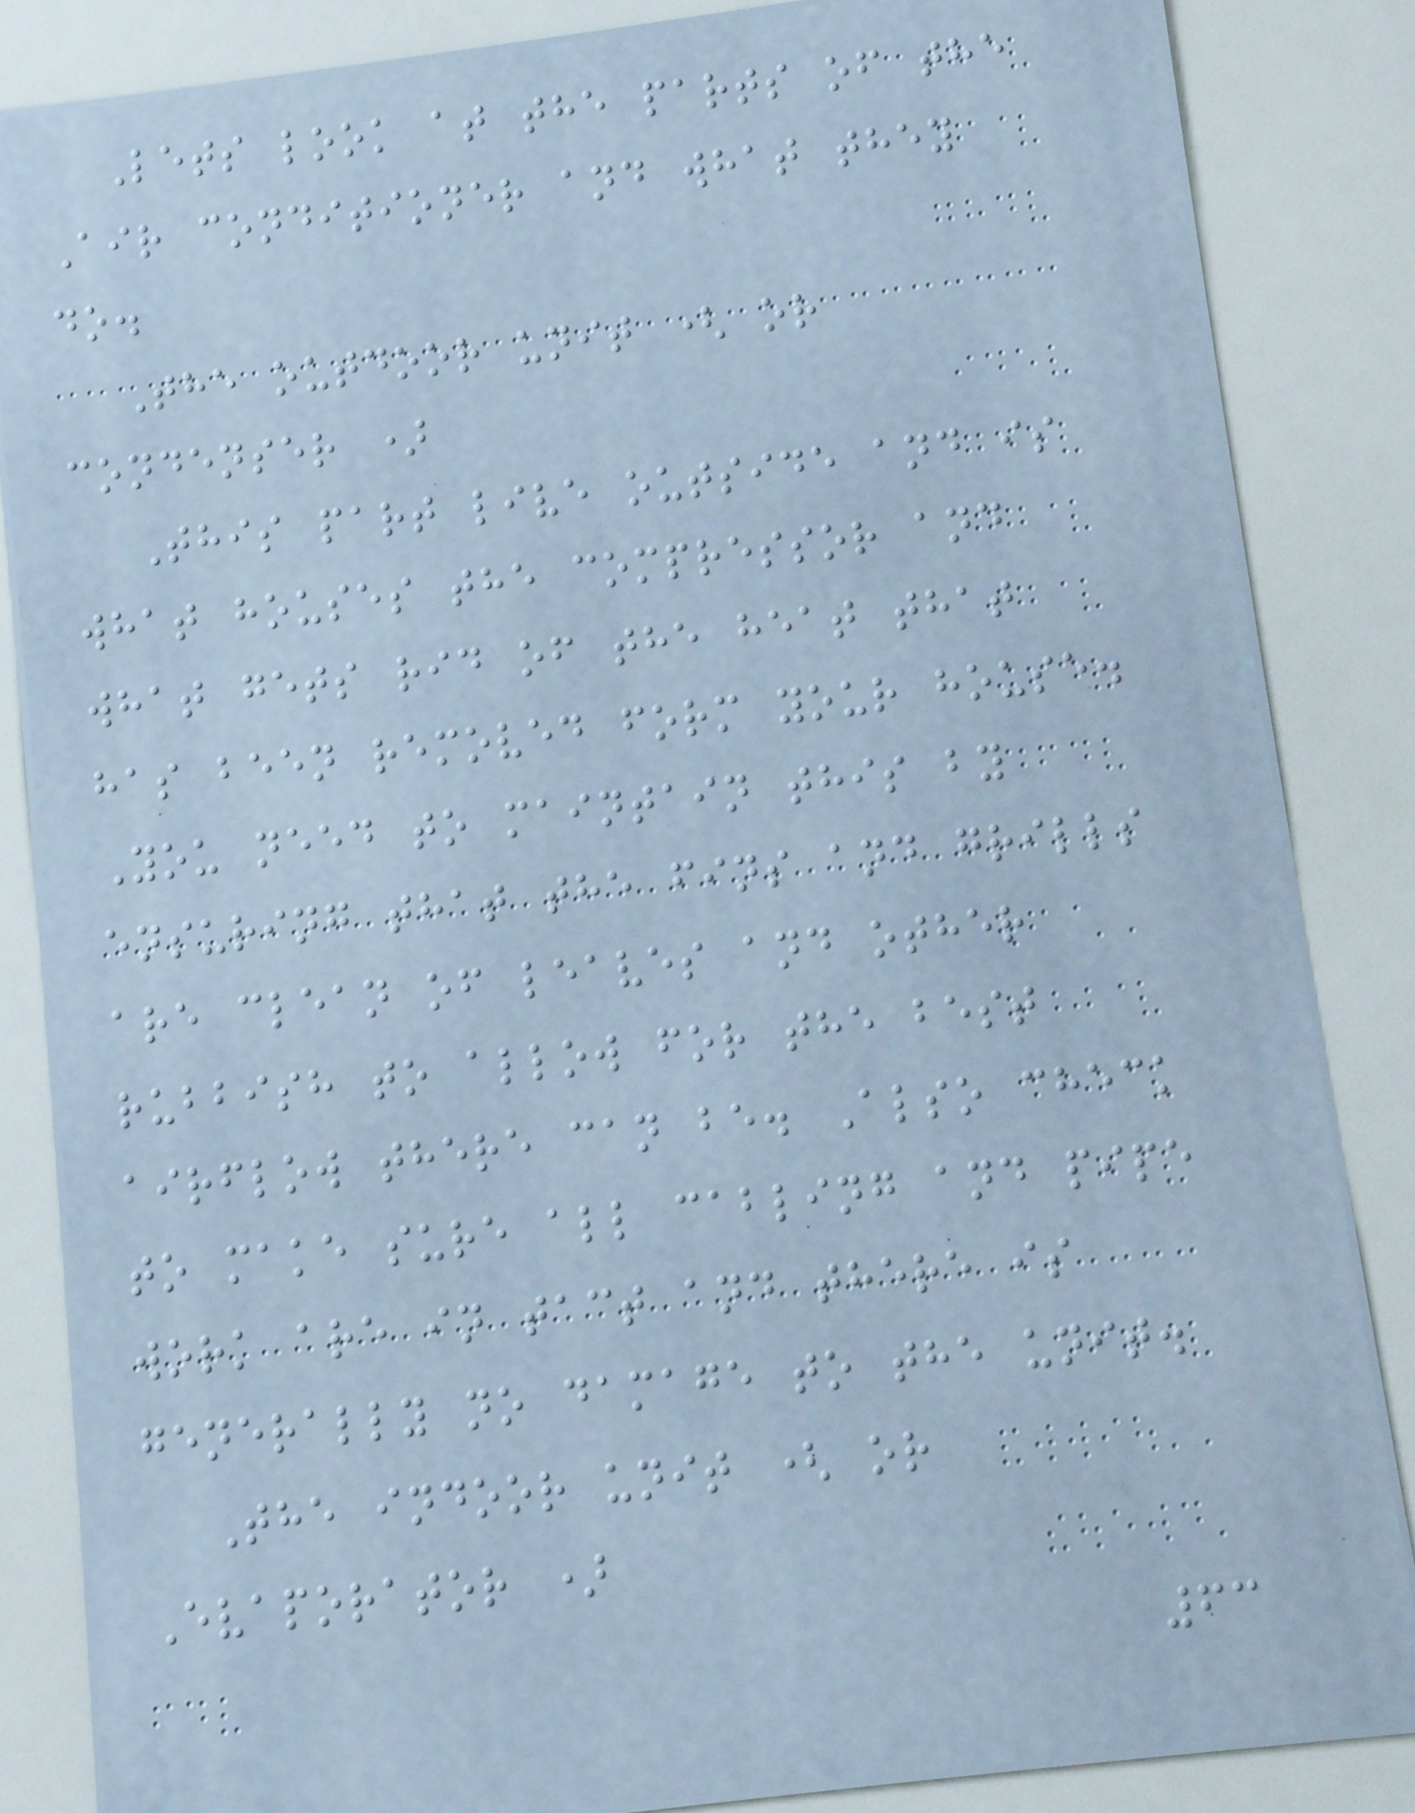Lets look at the parts of the
Air conditioner and what they
do.
The outdoor unit ( or
condenser )
This part live outside and is
what houses the compressor and
what gets rid of the heat that
has been removed form your house.
You need to maintain this by
ensuring that the fins and grills
are clean of leaves and other
rubbish to allow for the best
airflow there can be. Also check
to make sure all cabling and pipe
work are in tact and there is
generally no damage to the unit.
The indoor unit ( or
Evaporator )
63
